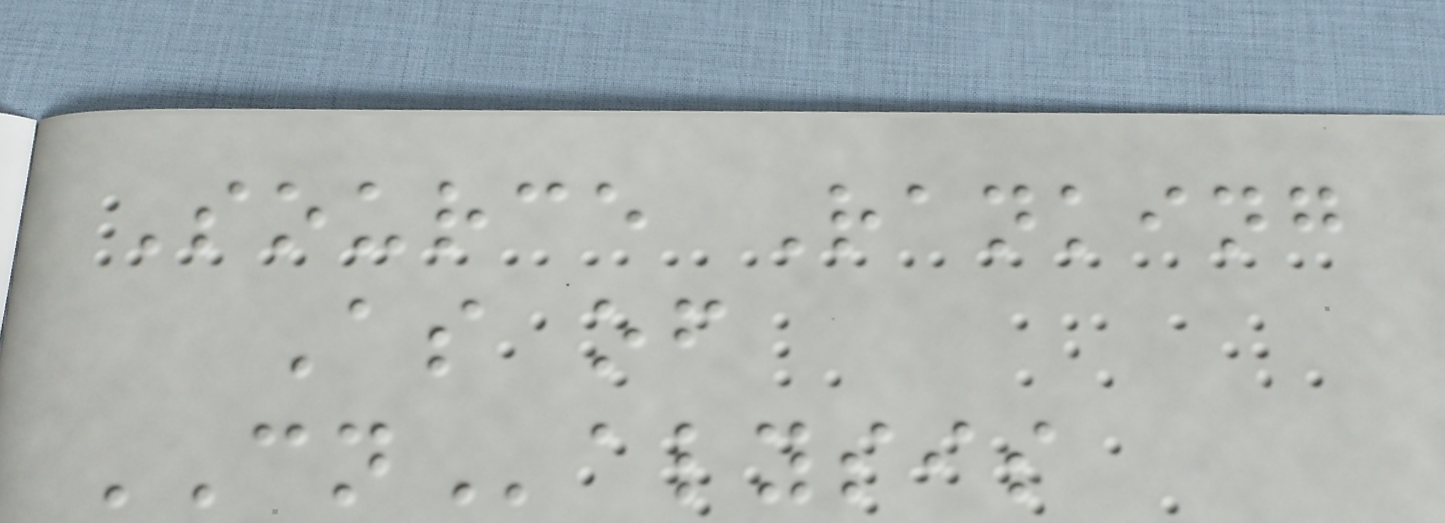Source Ranking
As of
CNalysis
